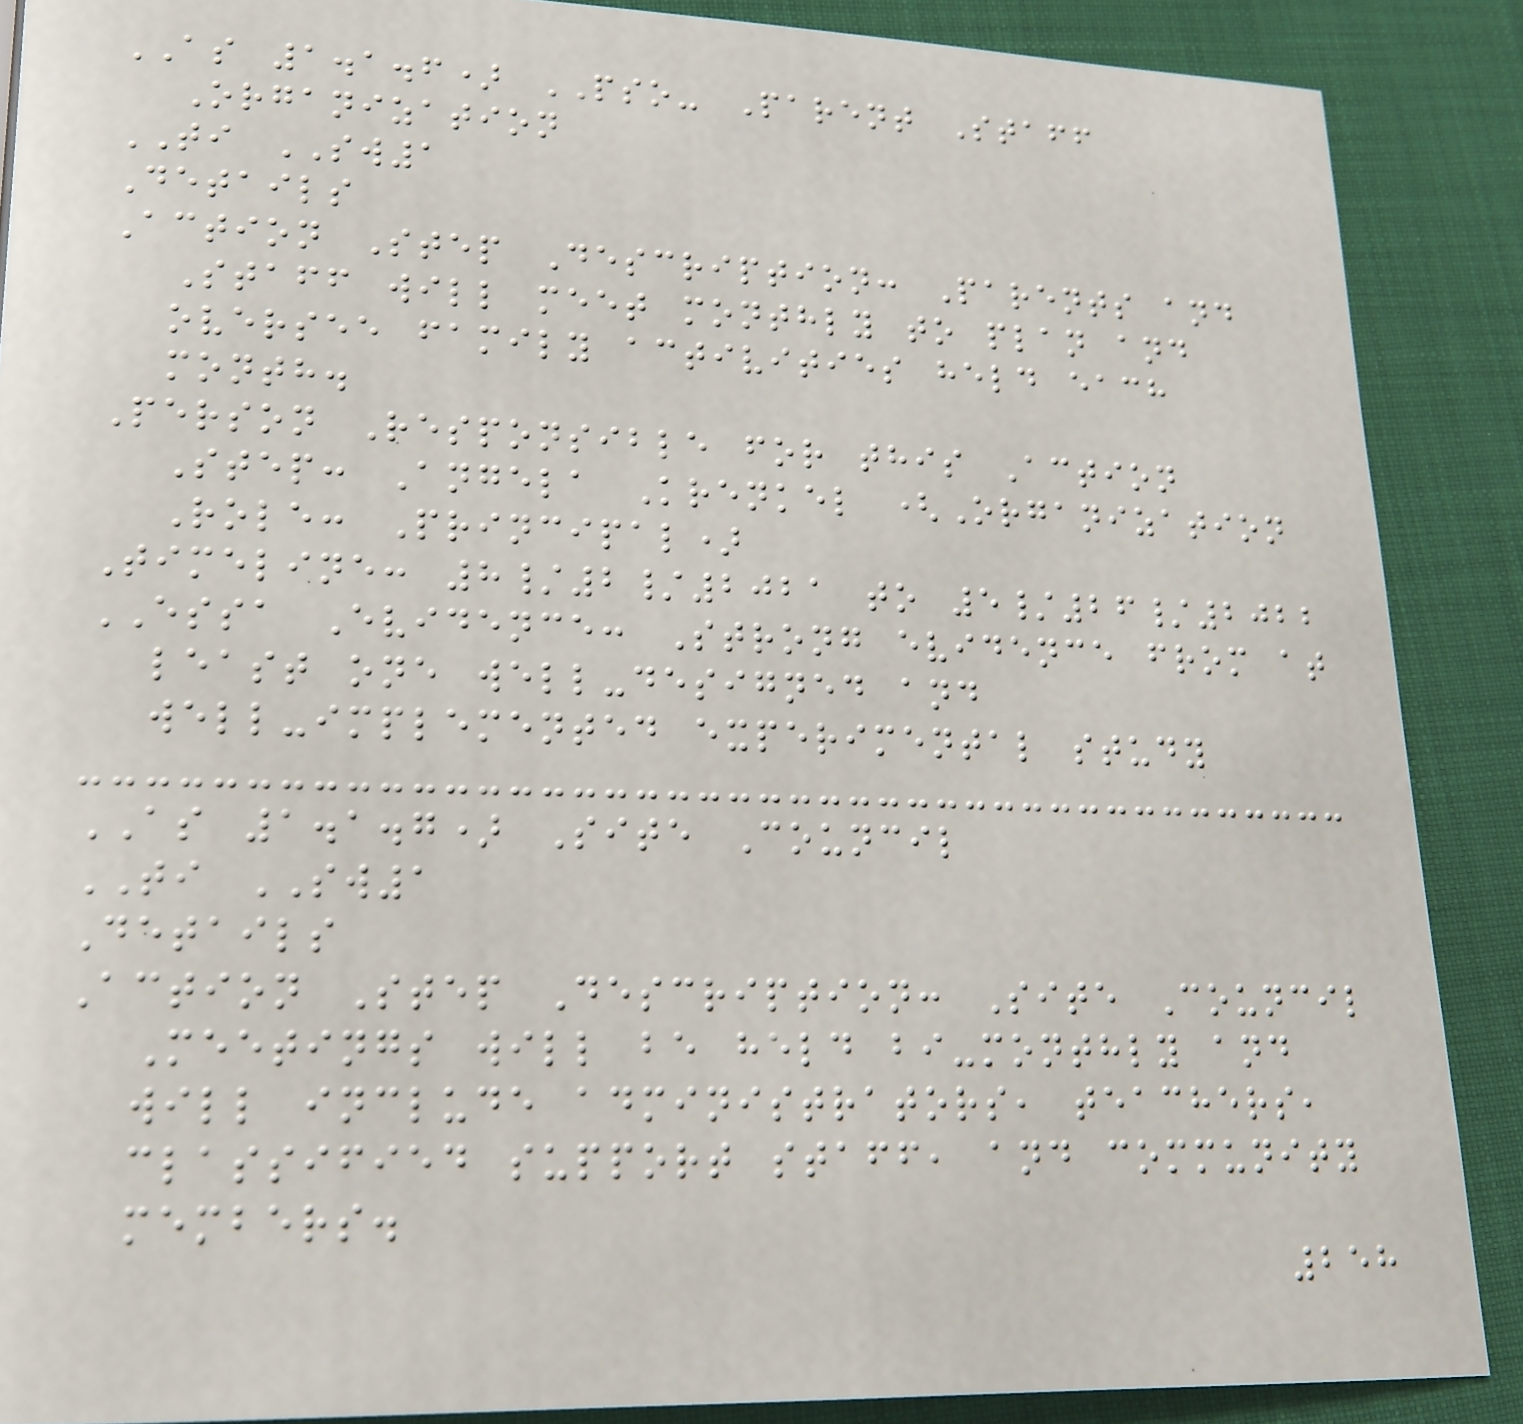AS 1.1.6) PSO- Parent Staff
Organization
TI SW1
Details
Action Step Description: Parents and
Staff will meet monthly to plan and
oversee family activities held each
month.
Person Responsible for this Action
Step: Angela Krenkel (Organization
Role: Principal)
Timeline: 8/2/2021 to 5/26/2022
ESSA Evidence: Strong evidence from at
least one well-designed and
well-implemented experimental study
AS 1.1.7) Site Council
TI SW1
Details
Action Step Description: Site Council
Meetings will be held bi-monthly and
will include administrators, teachers,
classified support staff, and community
members.
258
